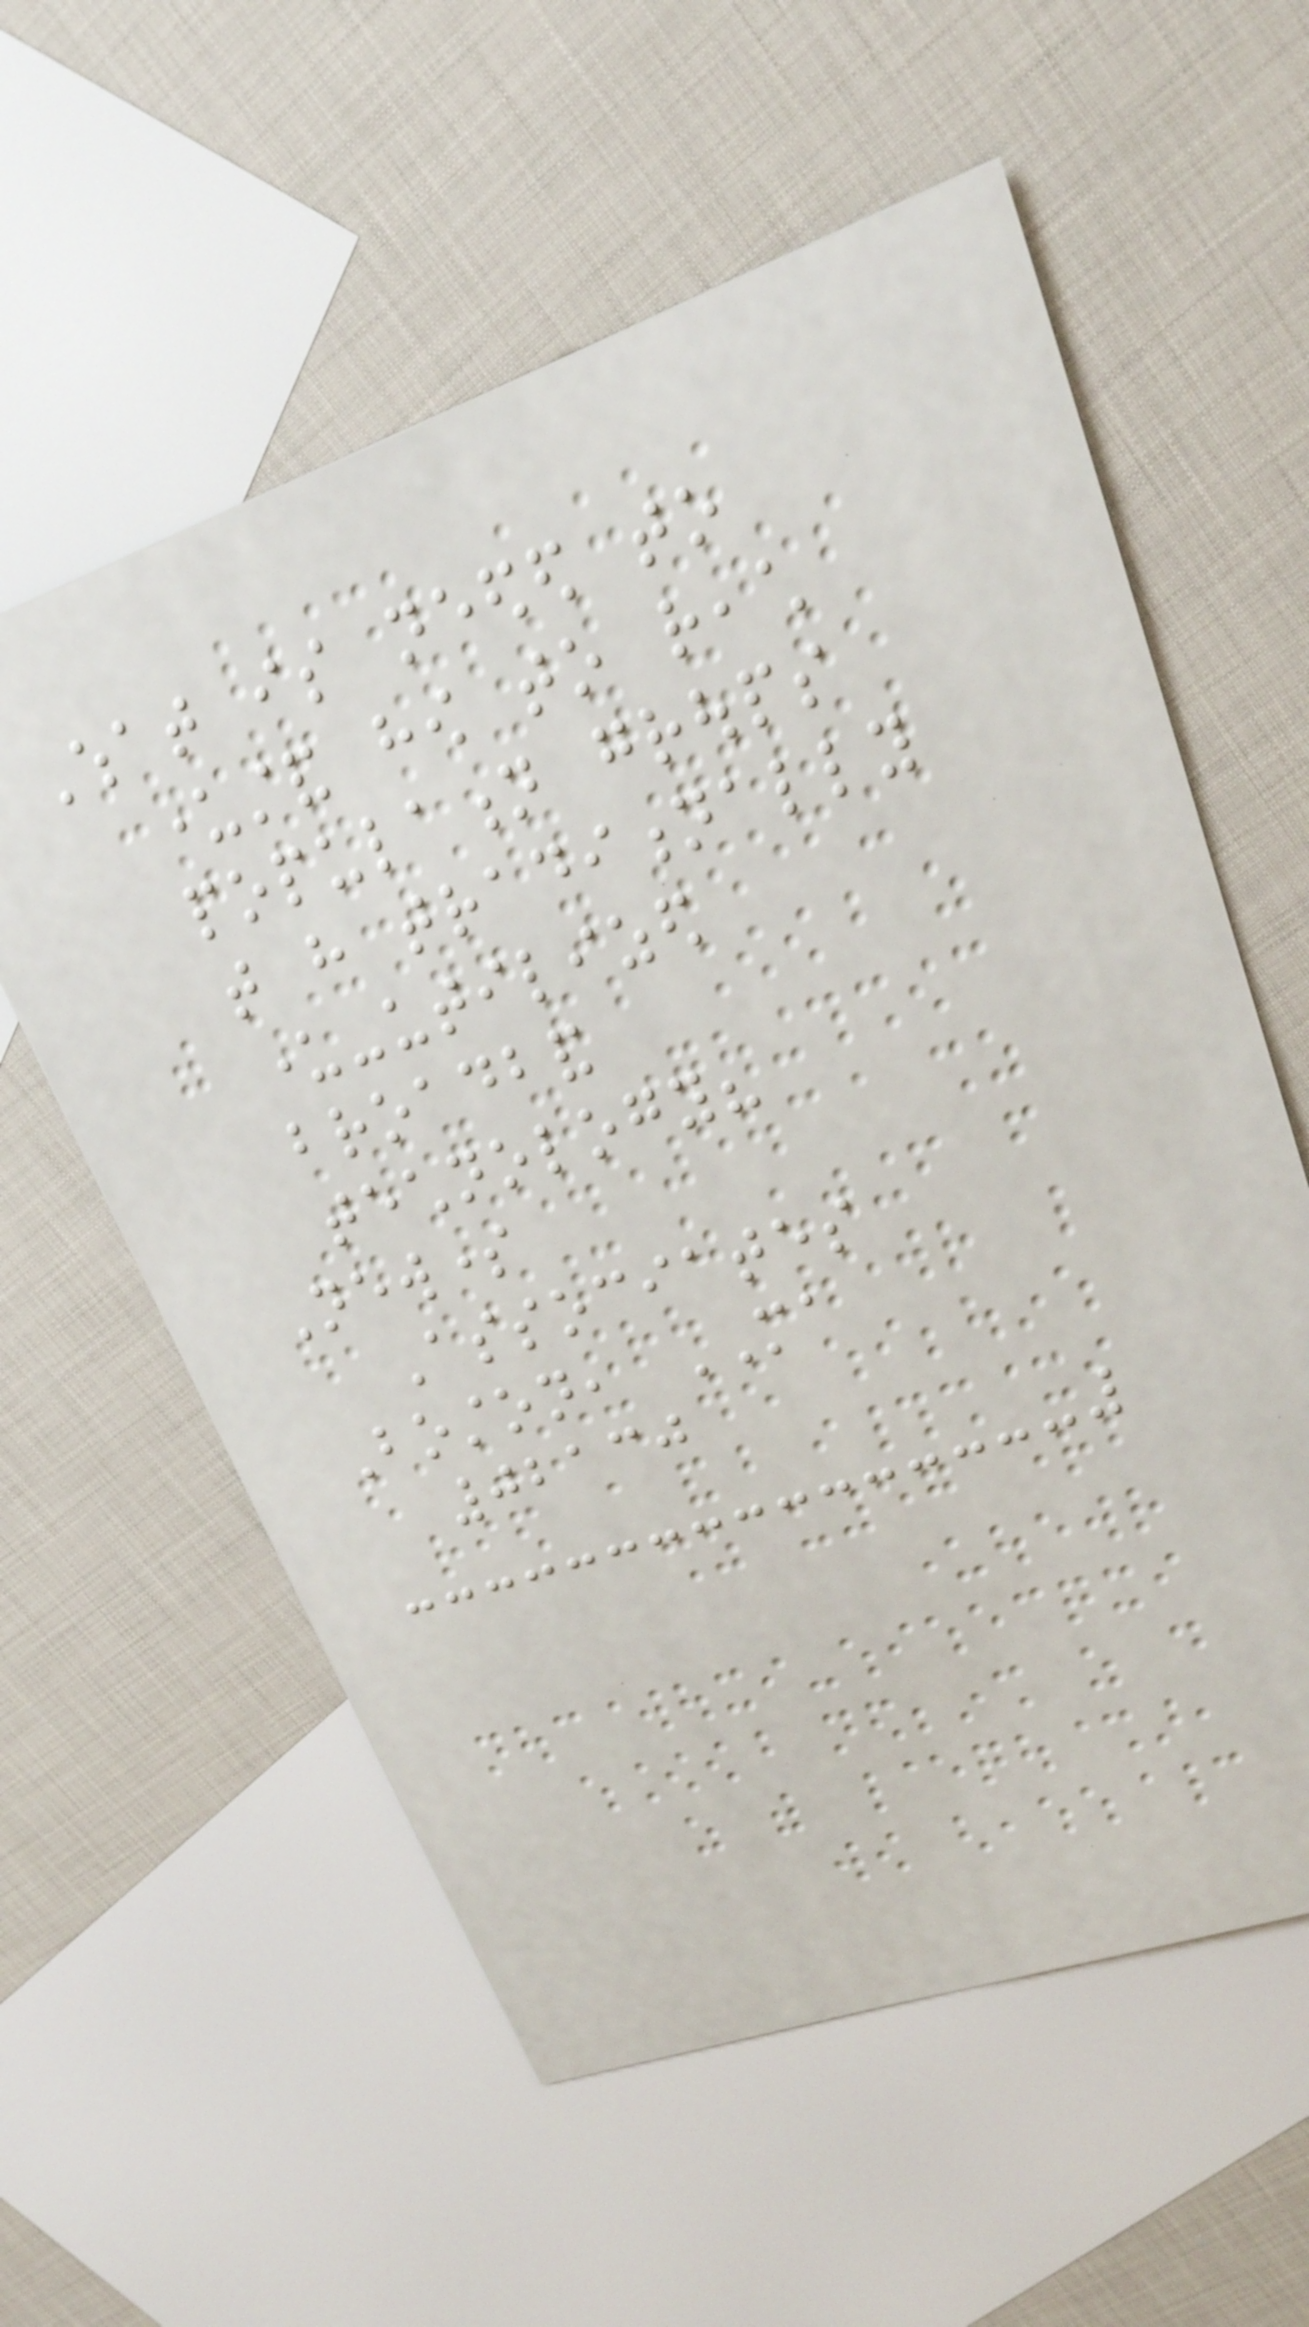What is needed to
understand how to reach
population groups
that have traditionally
under-utilized
broadband
technology?
Newsome
Associates
Boston, MA
02130
